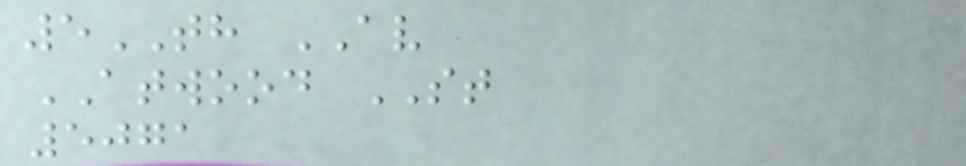5TH AV
ATWOOD ST
5071
